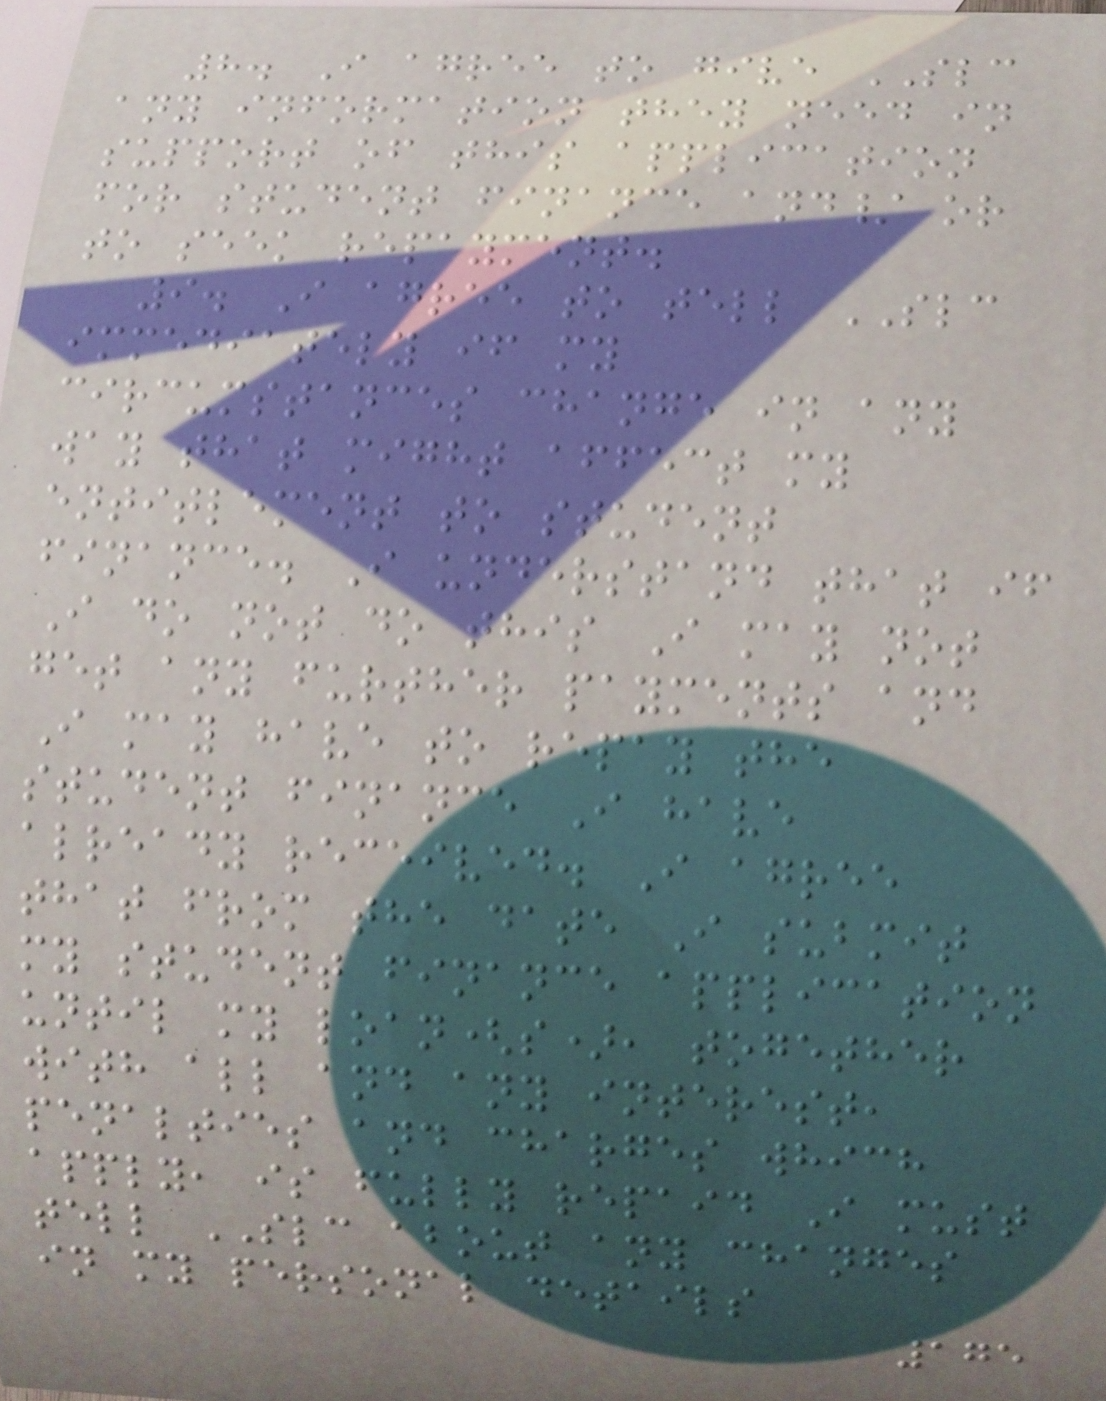8. I agree to give SLC
any information they need in
support of this application
for student finance and/ or
to seek repayment.
9. I agree to tell SLC
immediately if my
circumstances change in any
way that might affect my
entitlement to student
finance. I understand that if
I do not do this I may not
get any further payments and
I may have to repay the
student finance I have
already received. I agree
that from the date I submit
my student finance application
until my loan(s), together
with all and any interest,
penalties and charges which
apply, is fully repaid I must
tell SLC about any changes
in my personal details
175
